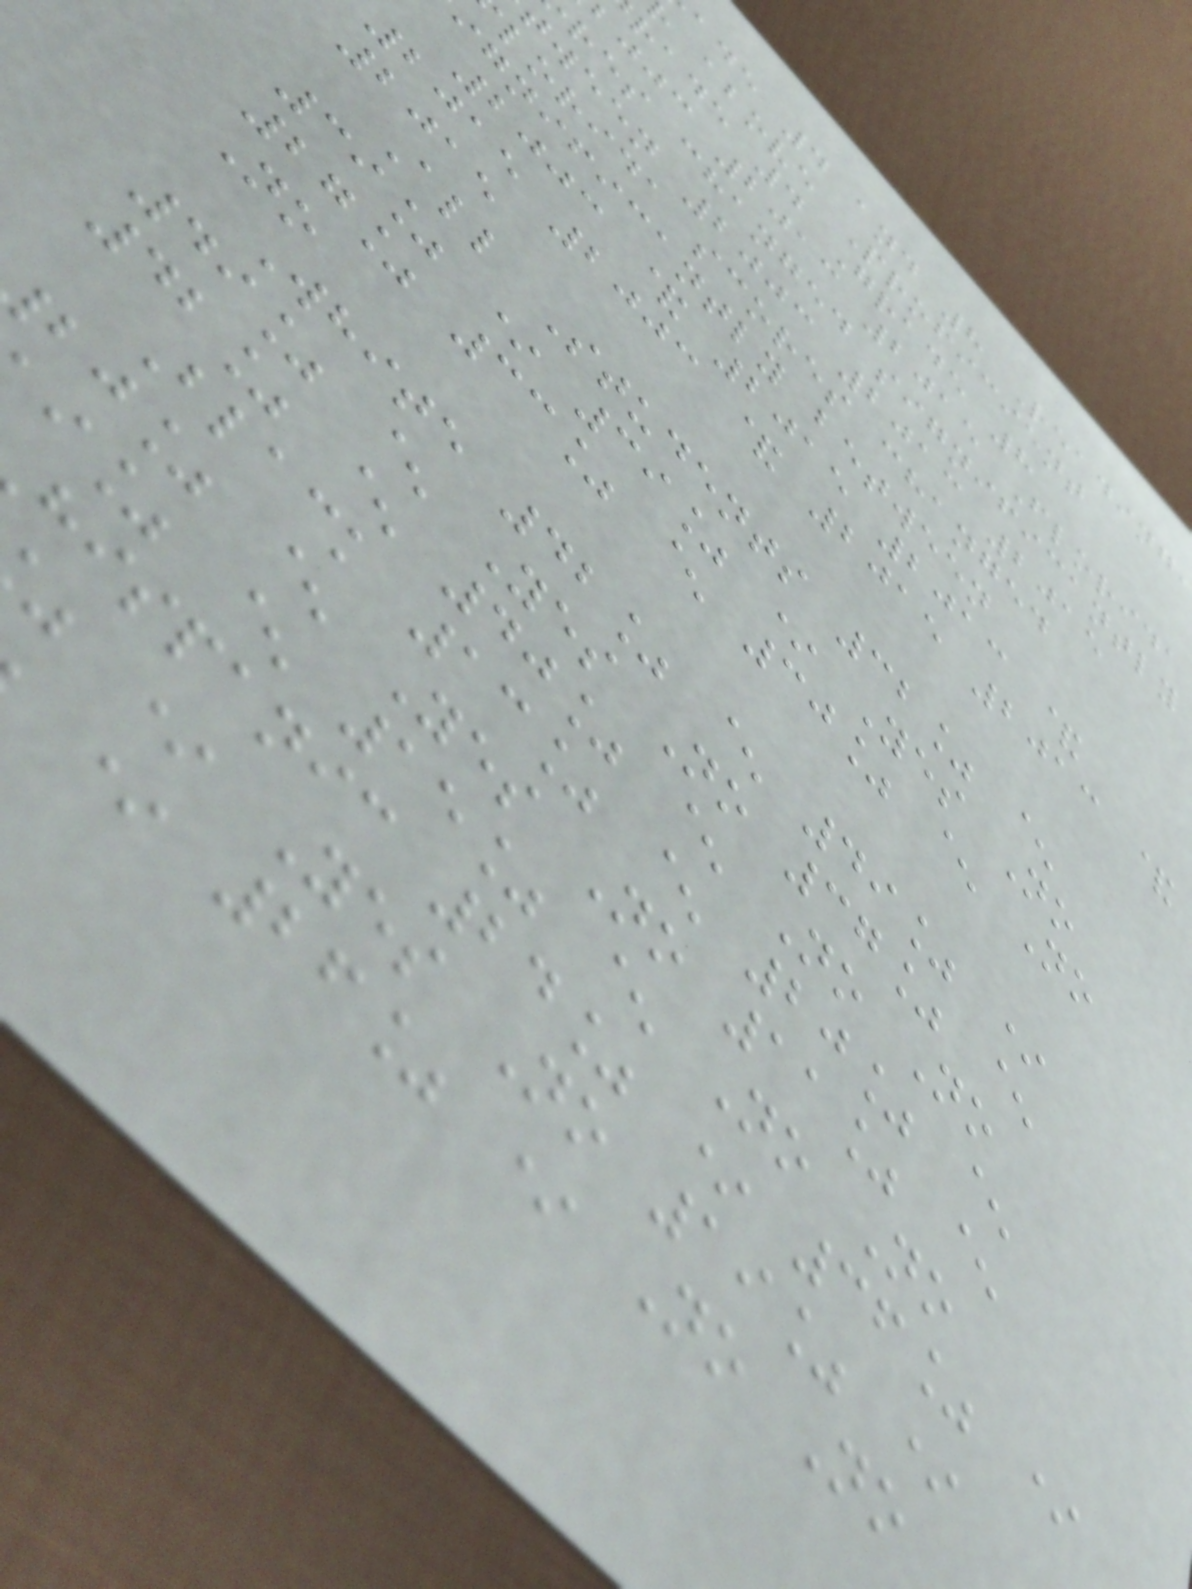ade 4 and 8 Reading
above Proficient
rade 4 Grade 8
bjjc 2013 2015 Florida
res changed significantly
tween 2003 2013 2015
lorida scores changed
ignificantly between
2003 & 2015 2013 &
2015 2003 & 2015 2013 &
2015
All Students 32% ^
39% * 39% * Yes No
27% 33% ^ 30% ^ No
No
White 42% ^ 49% *
49% ^ Yes No 37% ^
42% ^ 40% ^ No No
Black 13% ^ 20% ^
bj% ^ Yes No 11% ^
i% ^ 15% ^ No No
hispanic 24% * 36% *
* Yes No 19% *
* 26% * No No
